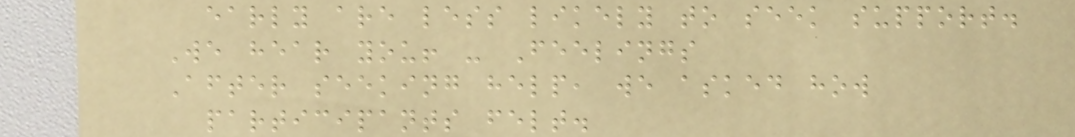early are less likely to seek support.
We hear you! - Feelings
After seeking help, we asked how
participants felt.
